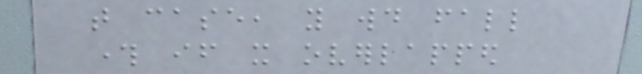that case, you would fall
through if it overlapped
